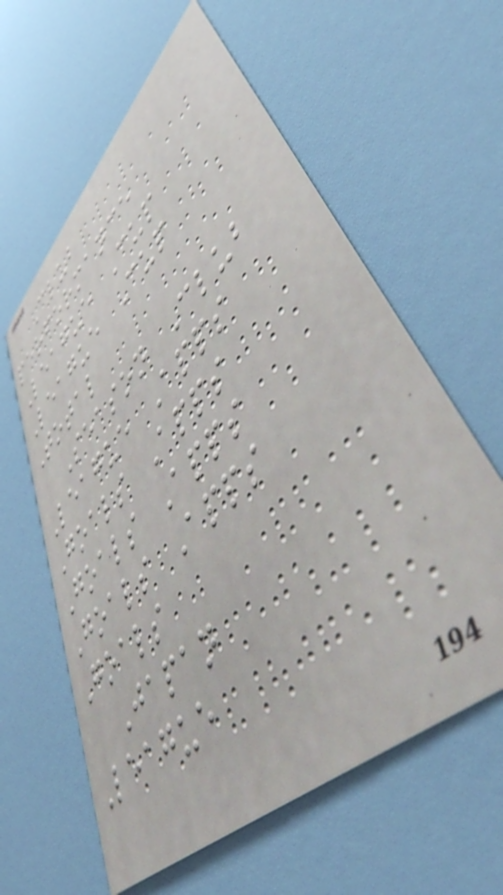Club
performance
League Cup
League Cup
Total
Season Club
League Apps
Goals Apps
Goals Apps
Goals Apps
Goals
Japan
League
